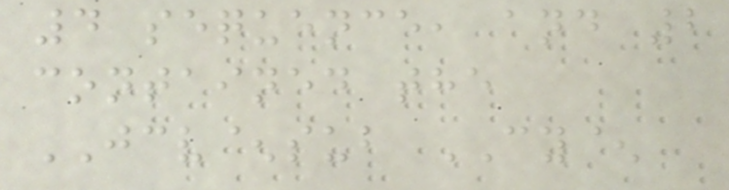4 sequence, and 2
contained the
JCV^sub CY^
